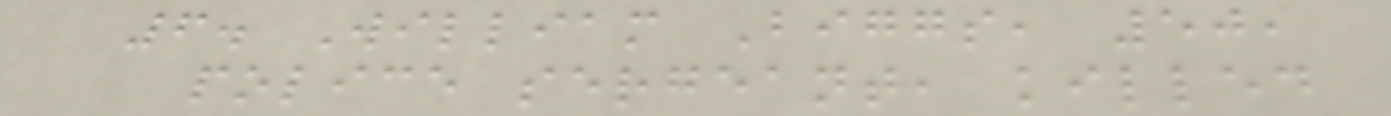6. William Biggs, 50,
police sergeant, killed
